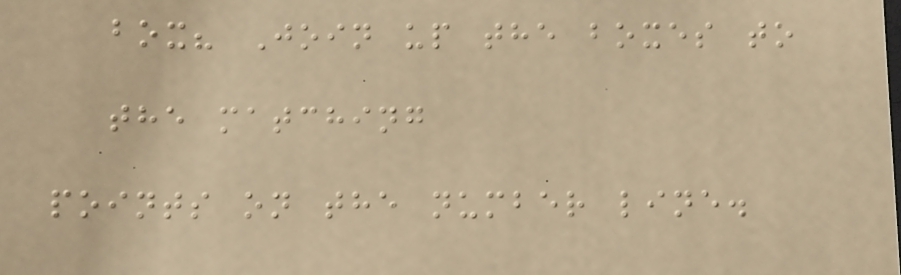box? Join up the boxes to
the matching
points on the number line.
